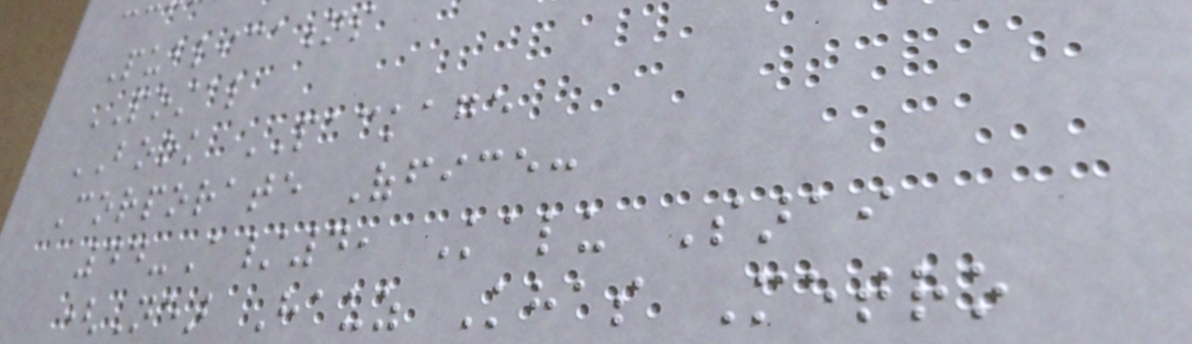Publications
POSTAL
BOOK PACKAGE
Corporate Office:
44-A/4, Kalu Sarai
(Near Hauz Khas Metro
